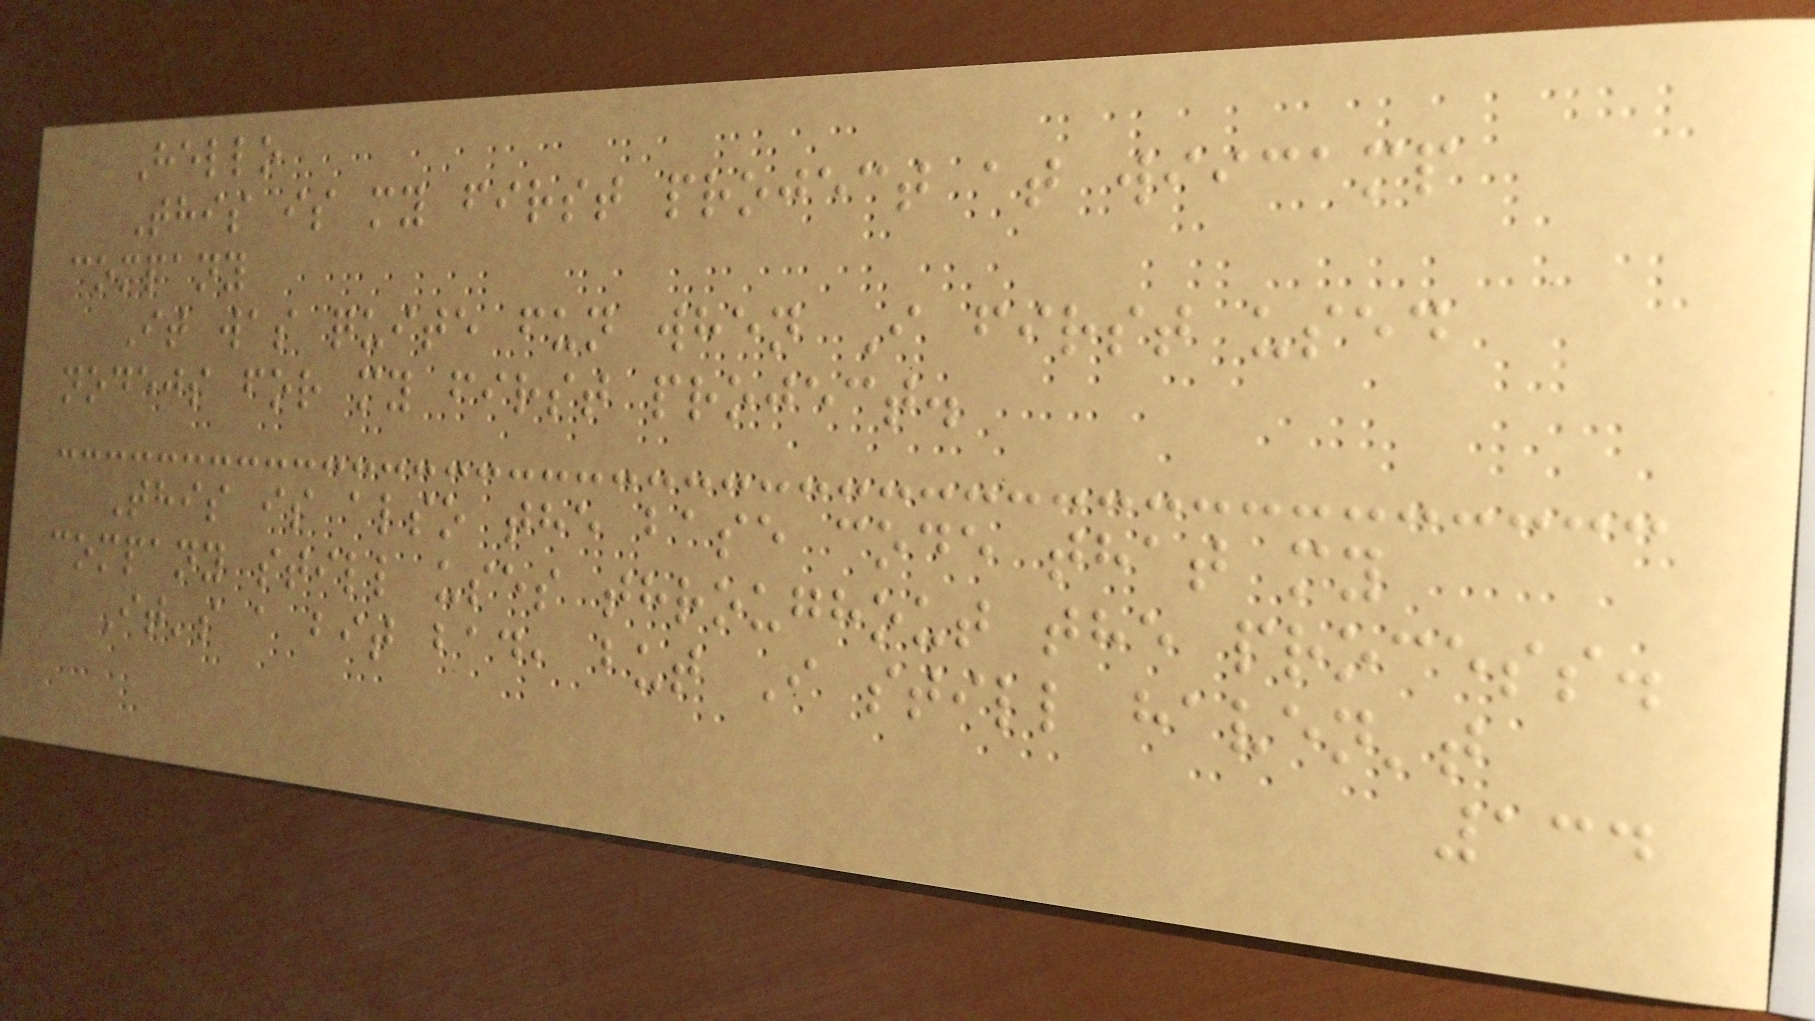Hello
This is my first project at wiicamp
company
It was quite fun when I first used
nodejs for my first project.
This is also the base code that my
company still uses throughout the process.
It's a bit bad, but I still haven't
134
